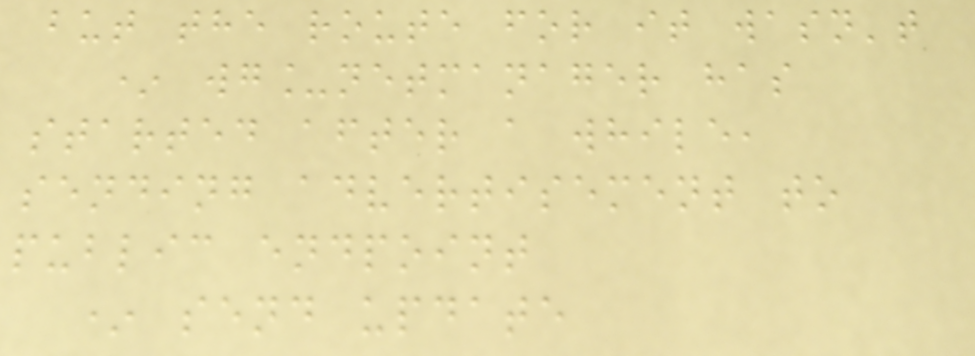but the route for it wasn't
* wg_netmanager has
started after a while,
sending advertisement to
public endpoint
* send update
